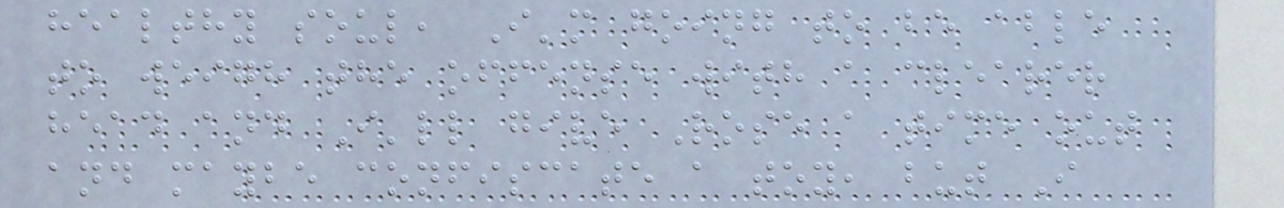healthy soul, I'm going to be able
to weigh the offense with a clearer
head and I'll give Rose a time out
and maybe confiscate a toy, but I
